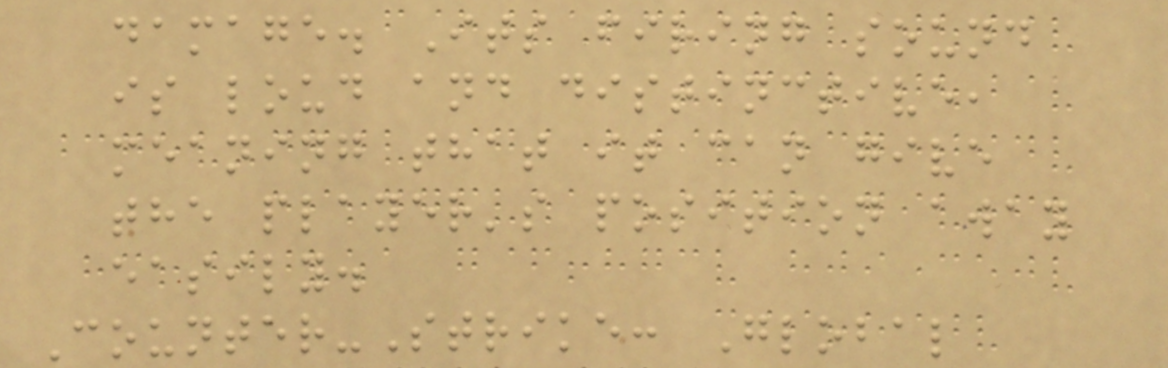damage. Its firing sound
is loud and distinctive,
meaning that it can give
the player's position away
easily.
Counter-Strike: Global
